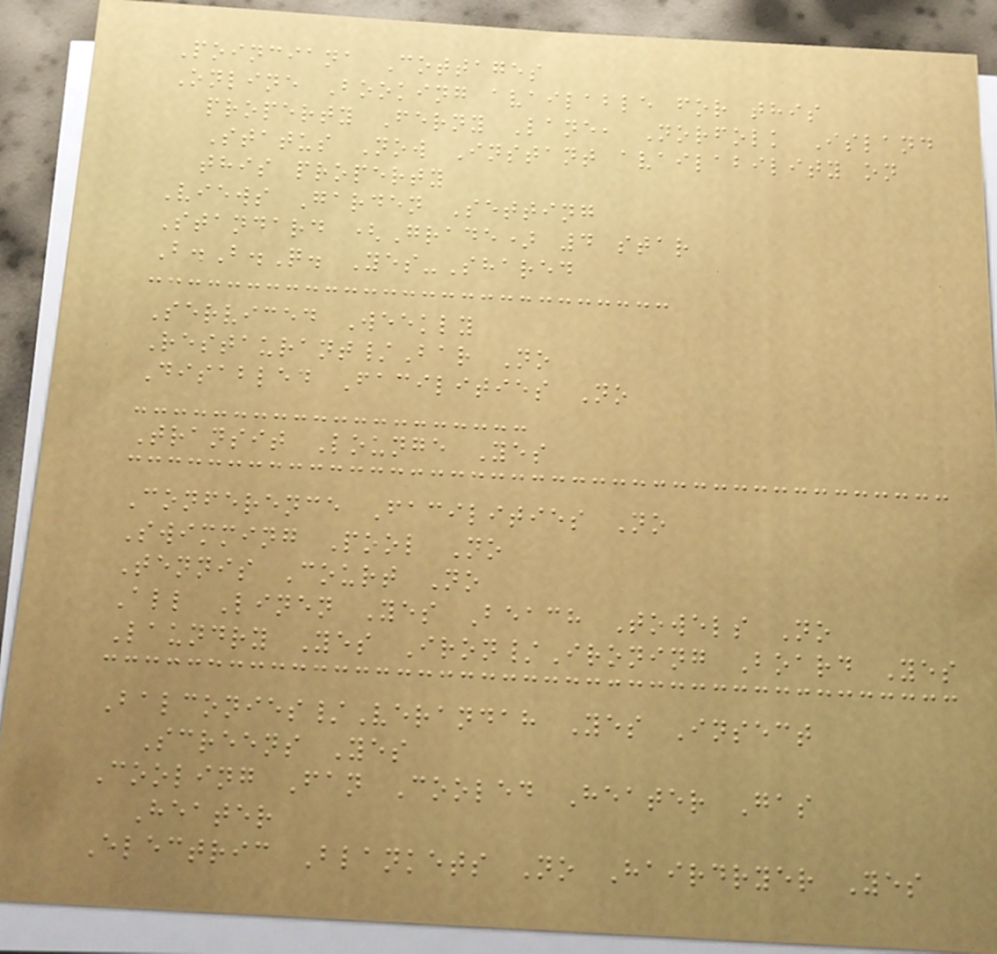Poinciana Cottages
Online Booking available for this
property Ferny Lane, Norfolk Island
Status Now Instant availability on
this property
Views Garden Setting
Standard (Grade) 4 star
B.B.Q. Yes-Shared
Serviced Weekly
Restaurant/Bar No
Disabled Facilities No
Transit Lounge Yes
Conference Facilities No
Swimming Pool No
Tennis Court No
All Linen Yes Beach Towels No
Laundry Yes Iron/Ironing Board Yes
Balconies/Verandah Yes Insect
Screens Yes
Cooling Fan Cooled Heater Gas
Heater
Electric Blankets No Hairdryer Yes
